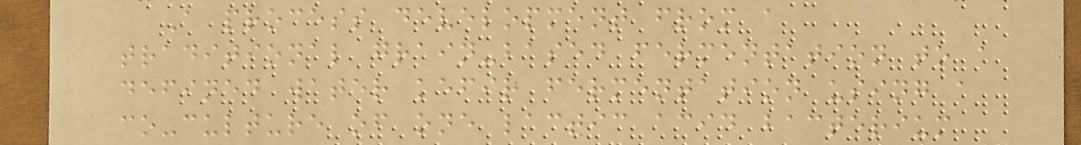A process development from a
traditional grain-based fermentation to a
defined water kefir fermentation using a
co-culture of one lactic acid bacterium
